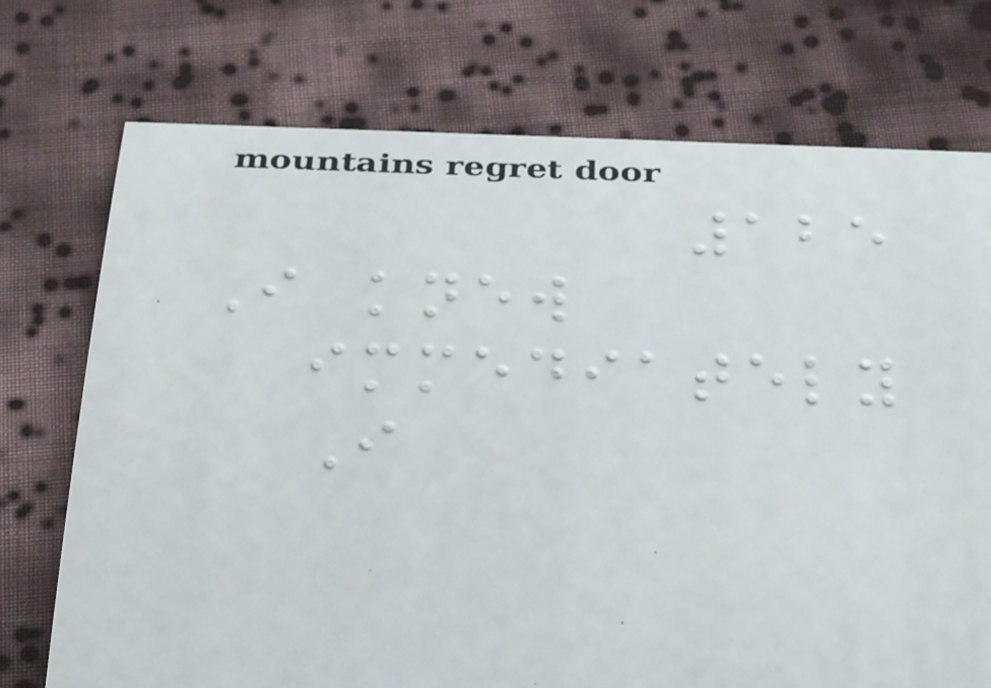125
I knew
immediately
I
